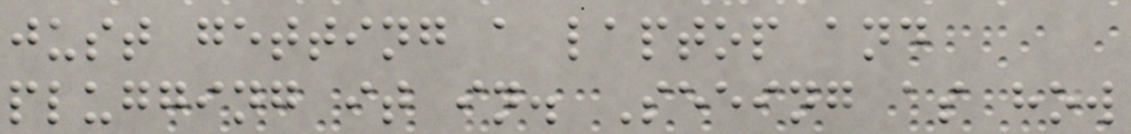just getting a laptop and
plugging it in. Seeing as how
